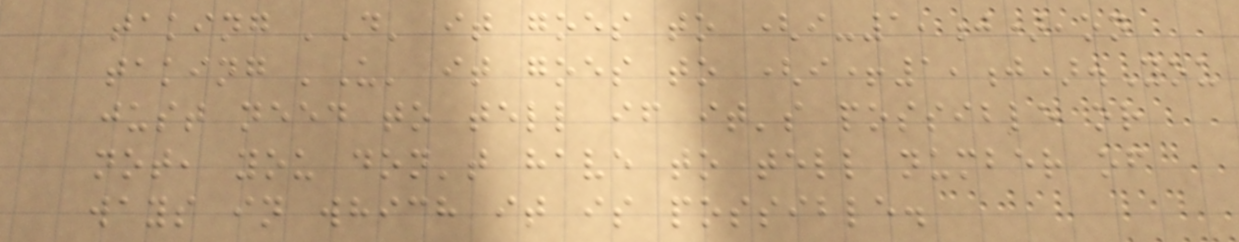taking 'D' it goes to (i-1,j),on
taking 'U' it goes to (i+1,j).You
just need to tell if it's possible or
not, you don't have to tell number of
ways in which it is possible.
